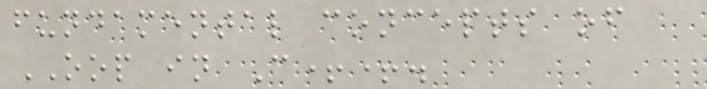fundamental concepts of
OOP in C++.
